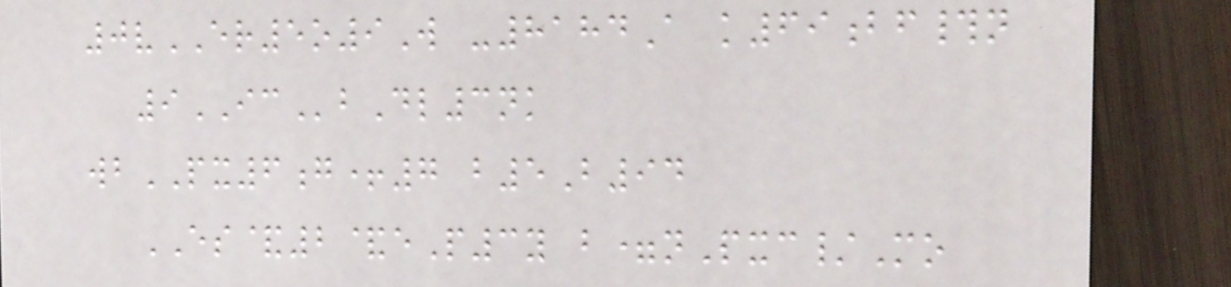0vER5o9W -8184A k69bf#n
9ICbDl3nk
wbPX6g+7 b5B94
ES&2&eP3y b=nPxc/Mo
